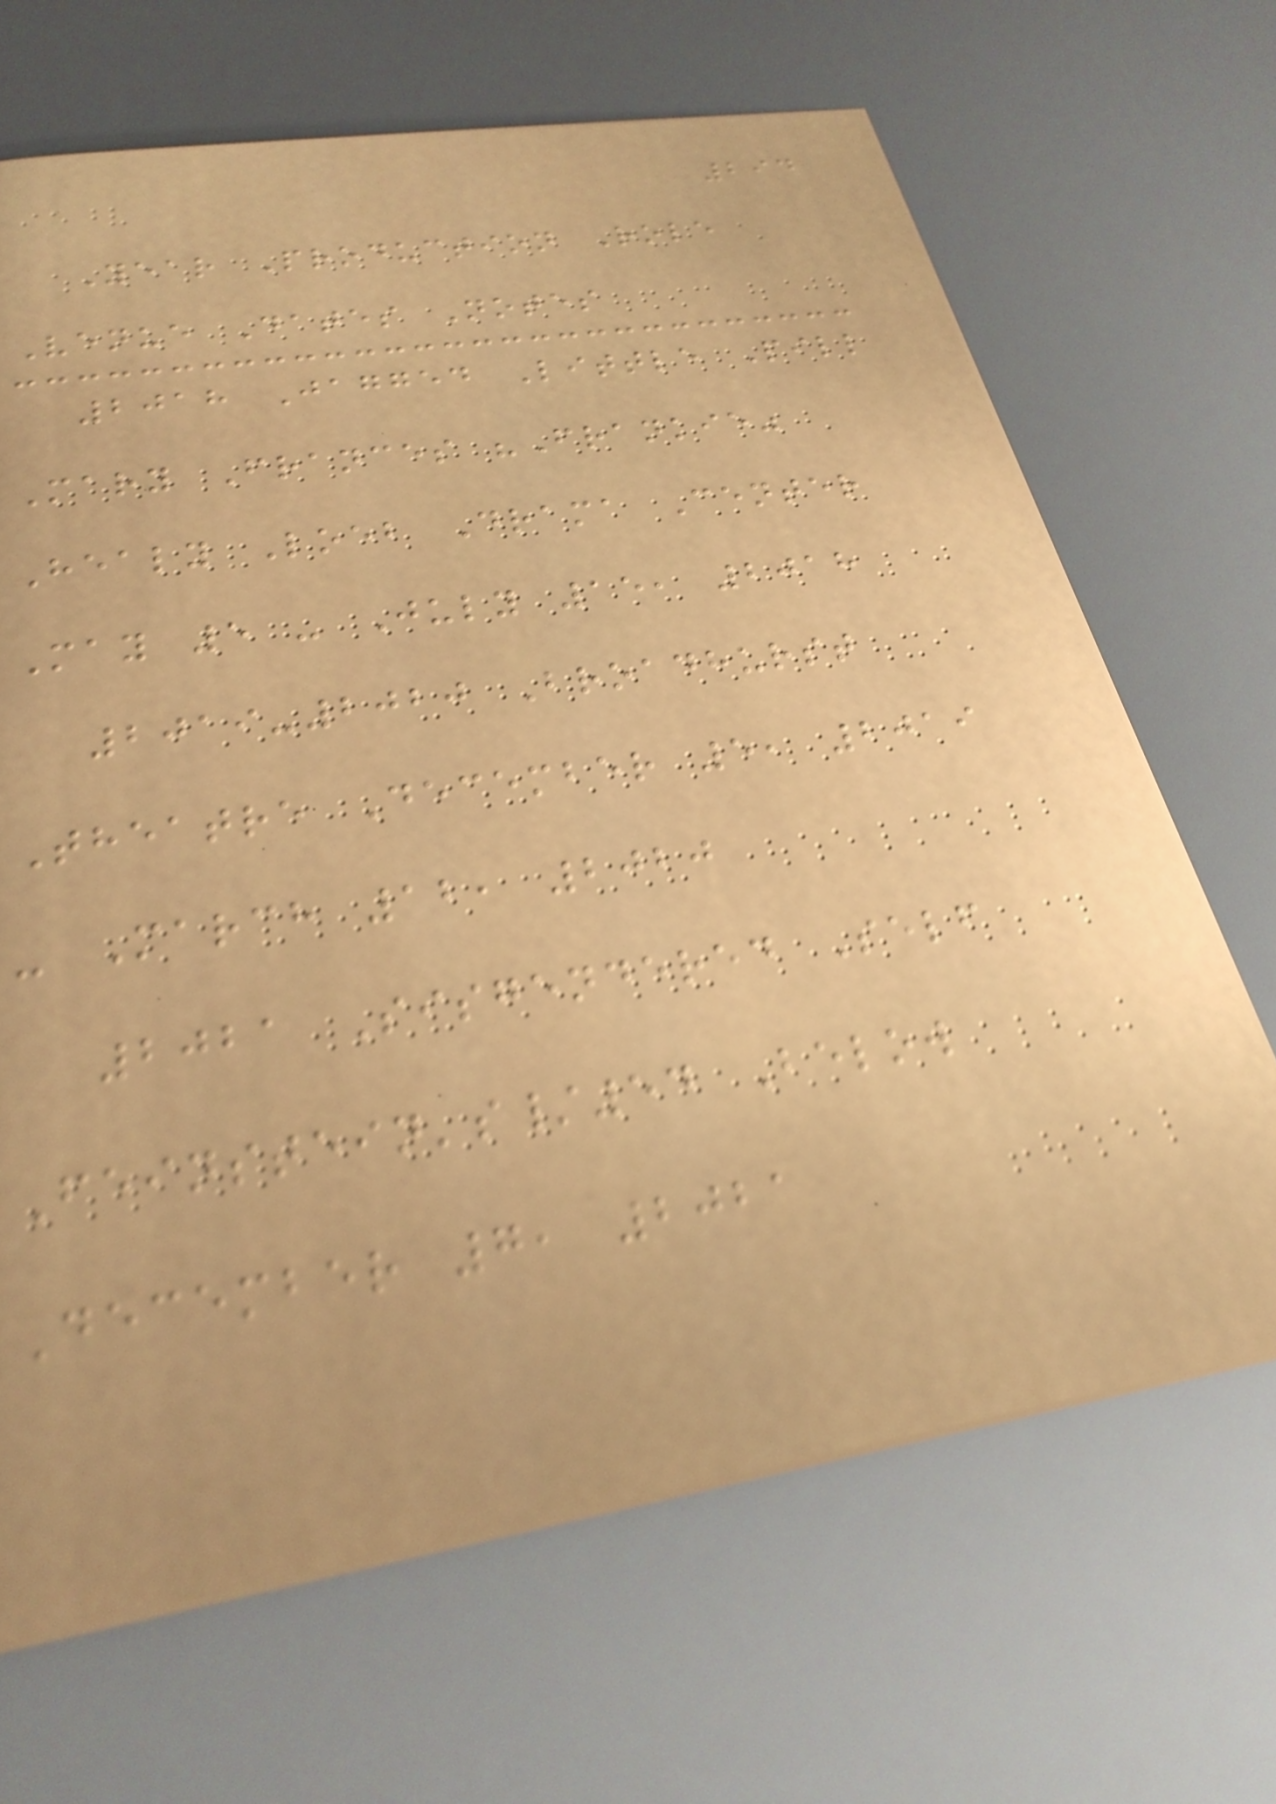294
Year Production Role
Venue Dates Notes
2018 Jagged Little Pill
Mary Frances "Frankie"
Healy Loeb Drama Center
May 5 - July 15, 2018
2019-2020 Broadhurst
Theatre December 5, 2019
- March 12, 2020
2021 Sisgendered Self
Feinstein's/54 Below
December 7, 2021
